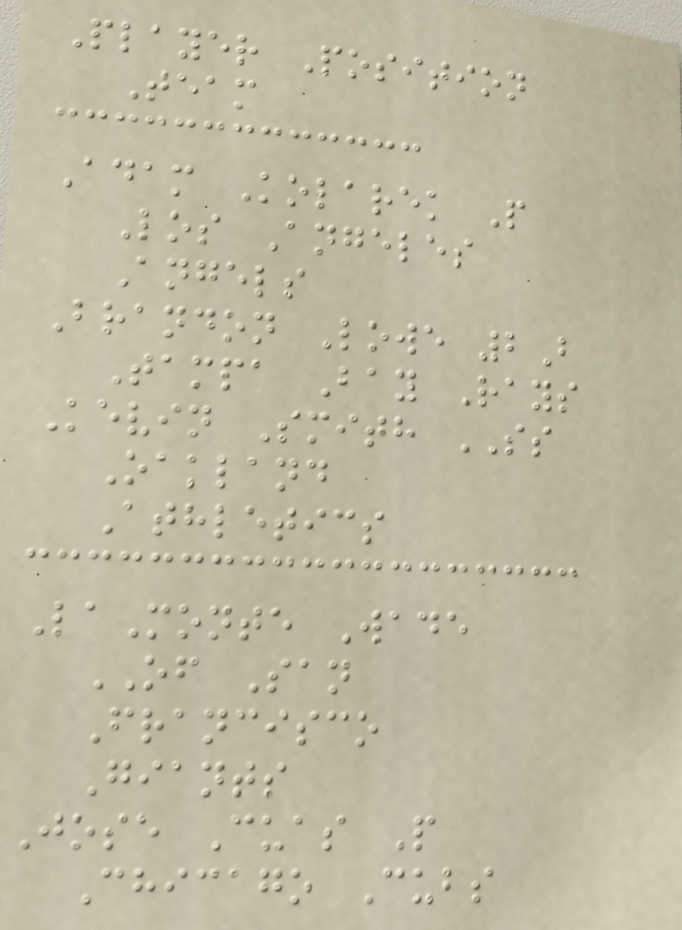Player Position
Team
Adam Kolarek P
Los Angeles
Angels
Brandon Lowe 2B
Tampa Bay Rays
Kevin Smith SS
Oakland
Athletics
LaMonte Wade
OF San
Francisco
Giants
Jose Cuas P
Chicago Cubs
